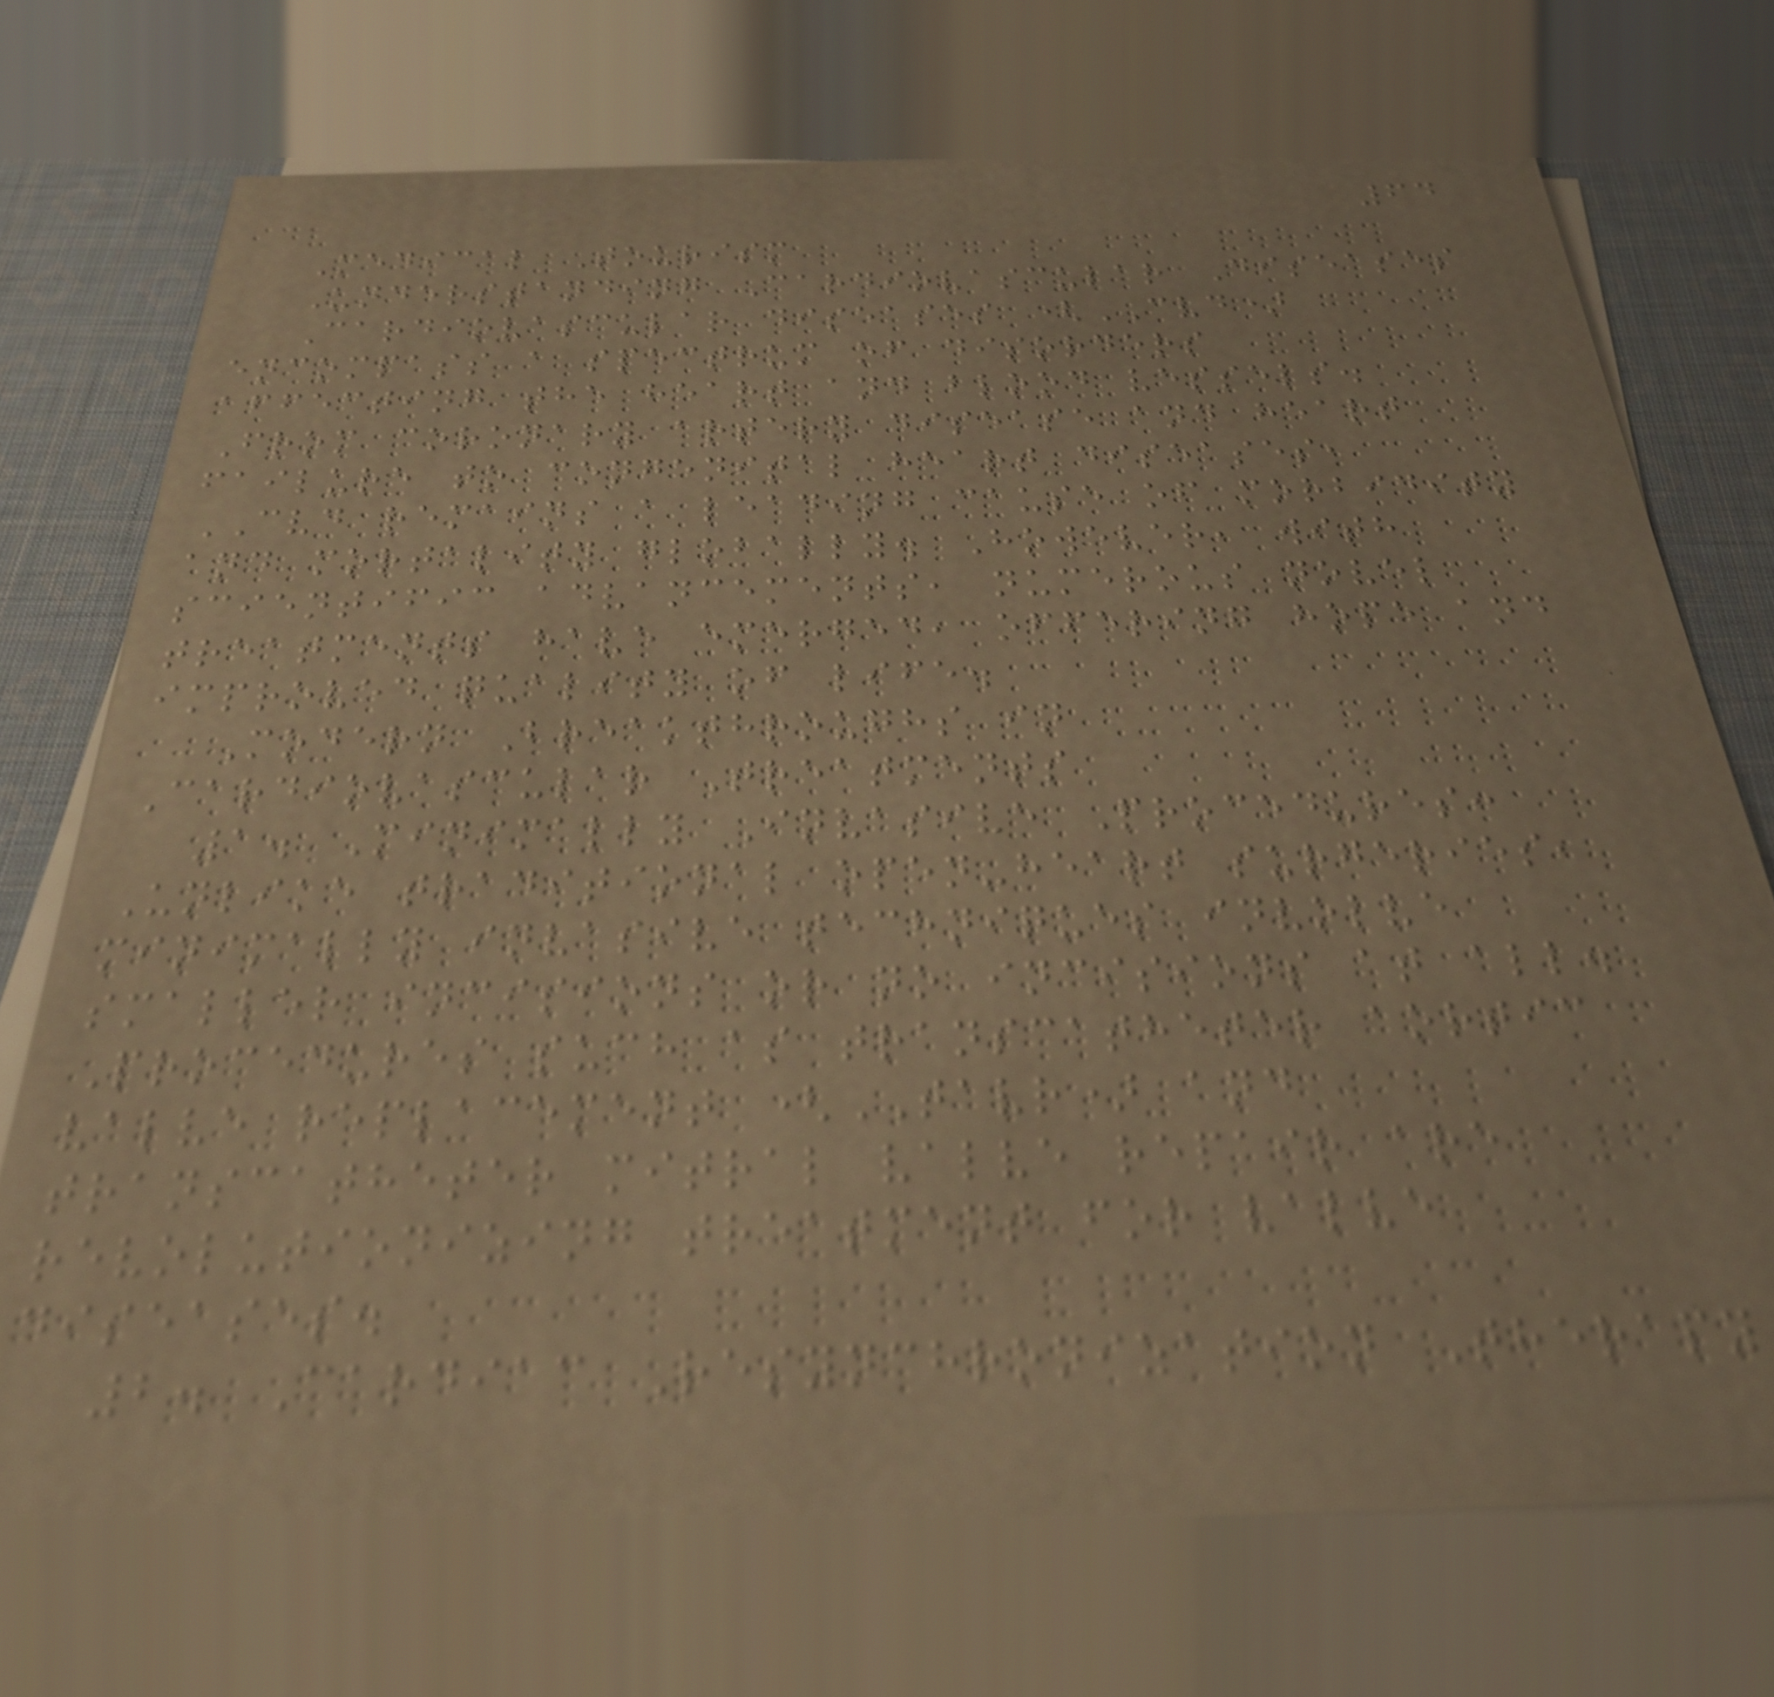64
Medical Tourism
Understanding Cardiovascular Diseases
Cardiovascular diseases (CVD)
encompass a spectrum of disorders
affecting the heart and blood vessels.
From coronary artery disease and heart
failure to congenital heart diseases,
CVD remains a leading cause of morbidity
and mortality globally. However, with
scientific advancements, numerous novel
treatments have emerged, offering hope and
improved quality of life.
Modern Breakthroughs in
Cardiovascular Treatments
1. Minimally Invasive Procedures:
Unlike traditional open-heart surgeries,
minimally invasive techniques involve
smaller incisions or no incisions at all.
Procedures such as transcatheter aortic
valve replacement (TAVR) and
transcatheter mitral valve repair are
revolutionizing treatment for valve
diseases.
2. Cardiac Resynchronization Therapy
